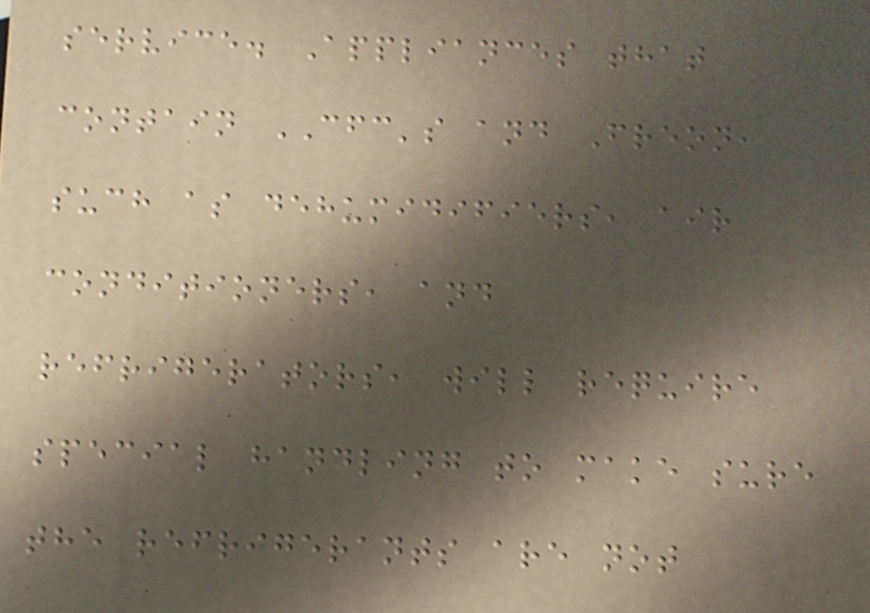service. Appliances that
contain CFC's and Freon,
such as dehumidifiers, air
conditioners, and
refrigerators, will require
special handling to make sure
the refrigerants are not
